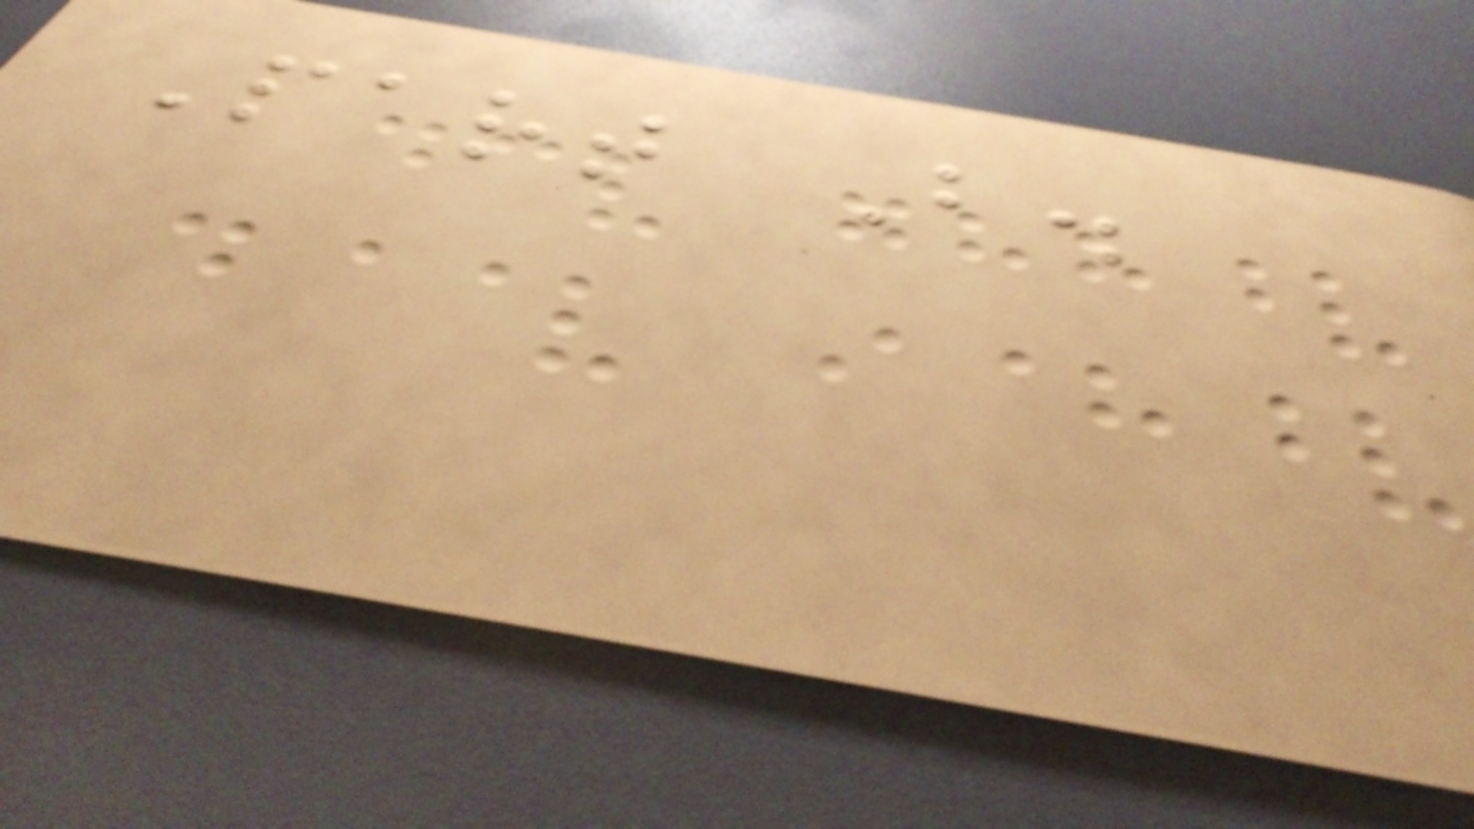Part B.
